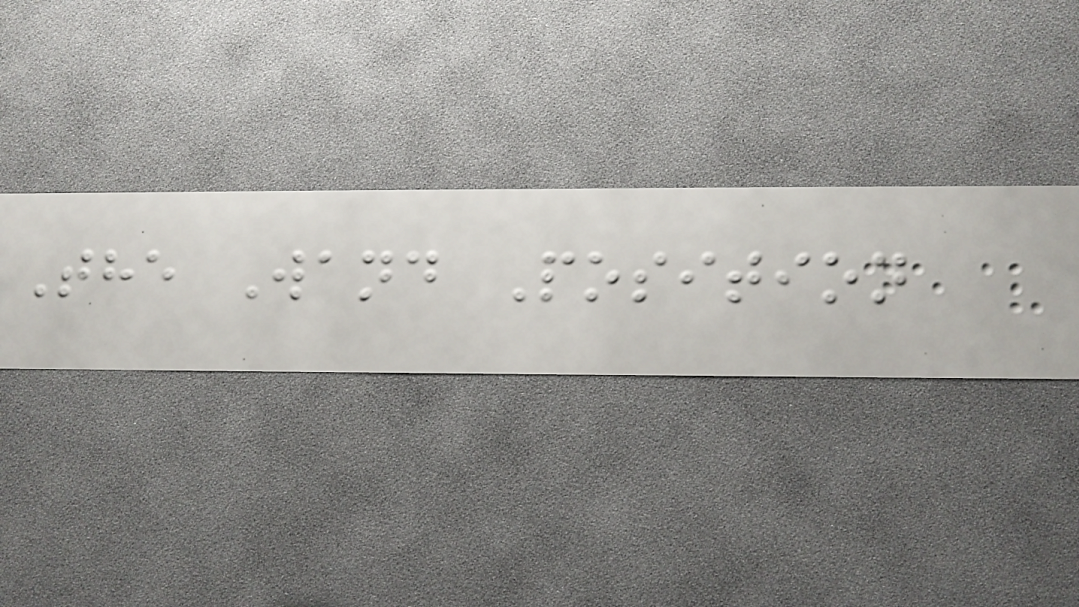The Wand Position
